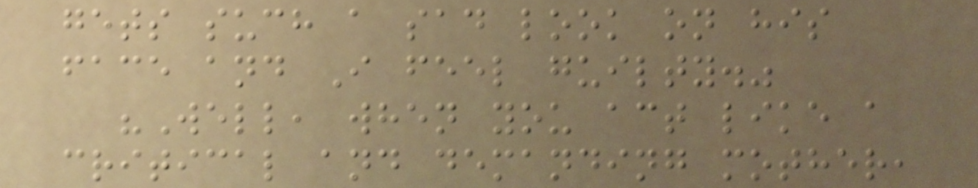gets such a sad look on his
face and I feel guilty."
"Well, when you act like a
critical and demanding mother,
